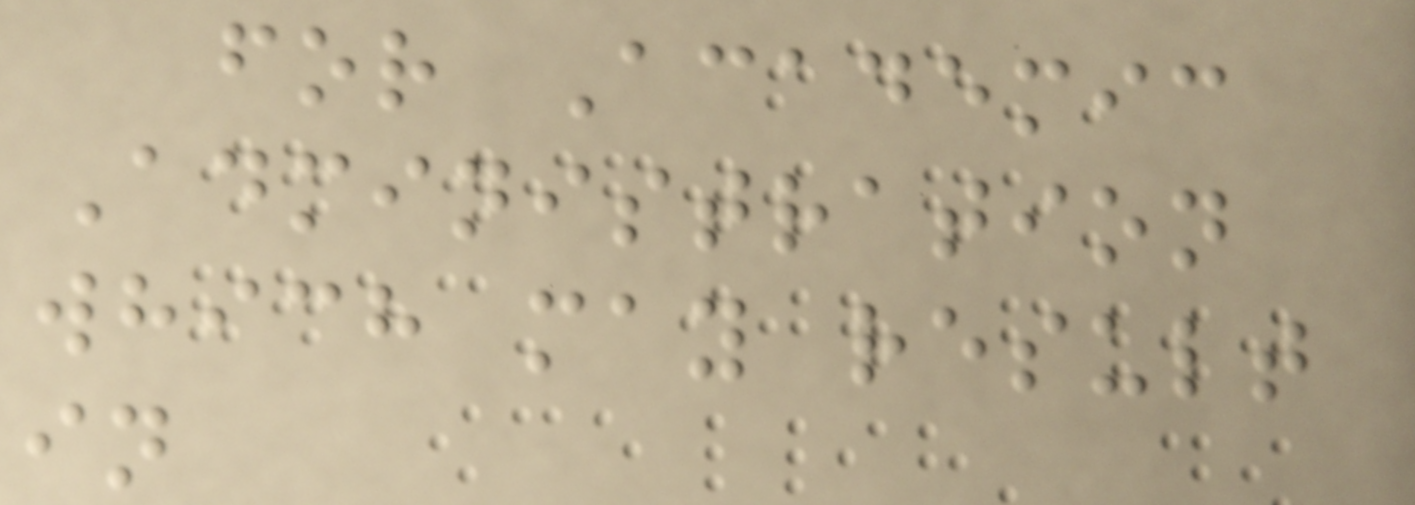for Academic
Administration
which may result
in
